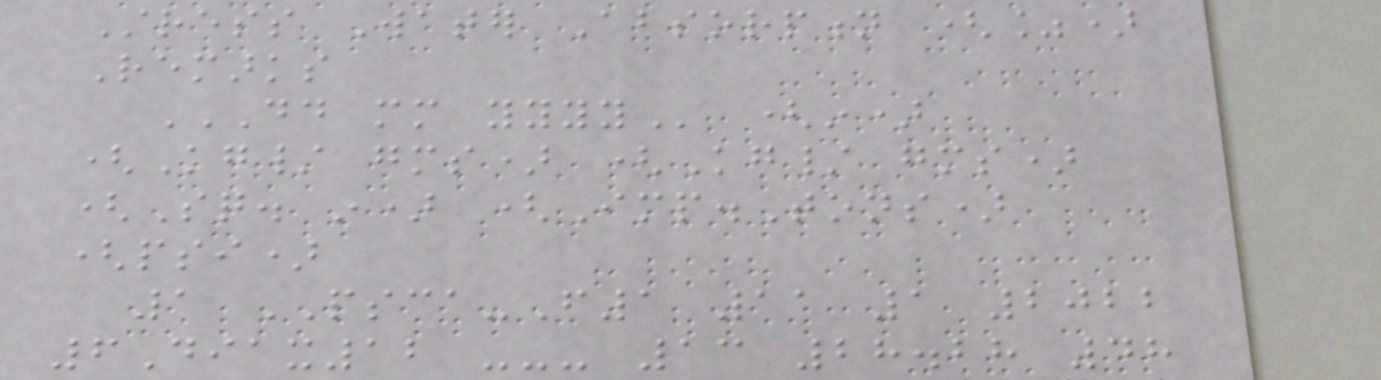Stress Water Absorption (%)
Remarks
DD MM YYYY (in)
(Kg/ gms) (Kg/ gms)
(Sq. in) (Imp.Tons)
(psi)
1 PSCA-F1 11 1 2022
6Diax12 --- 13 28.28 48
